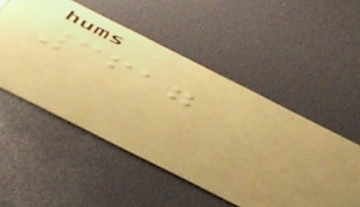3617
